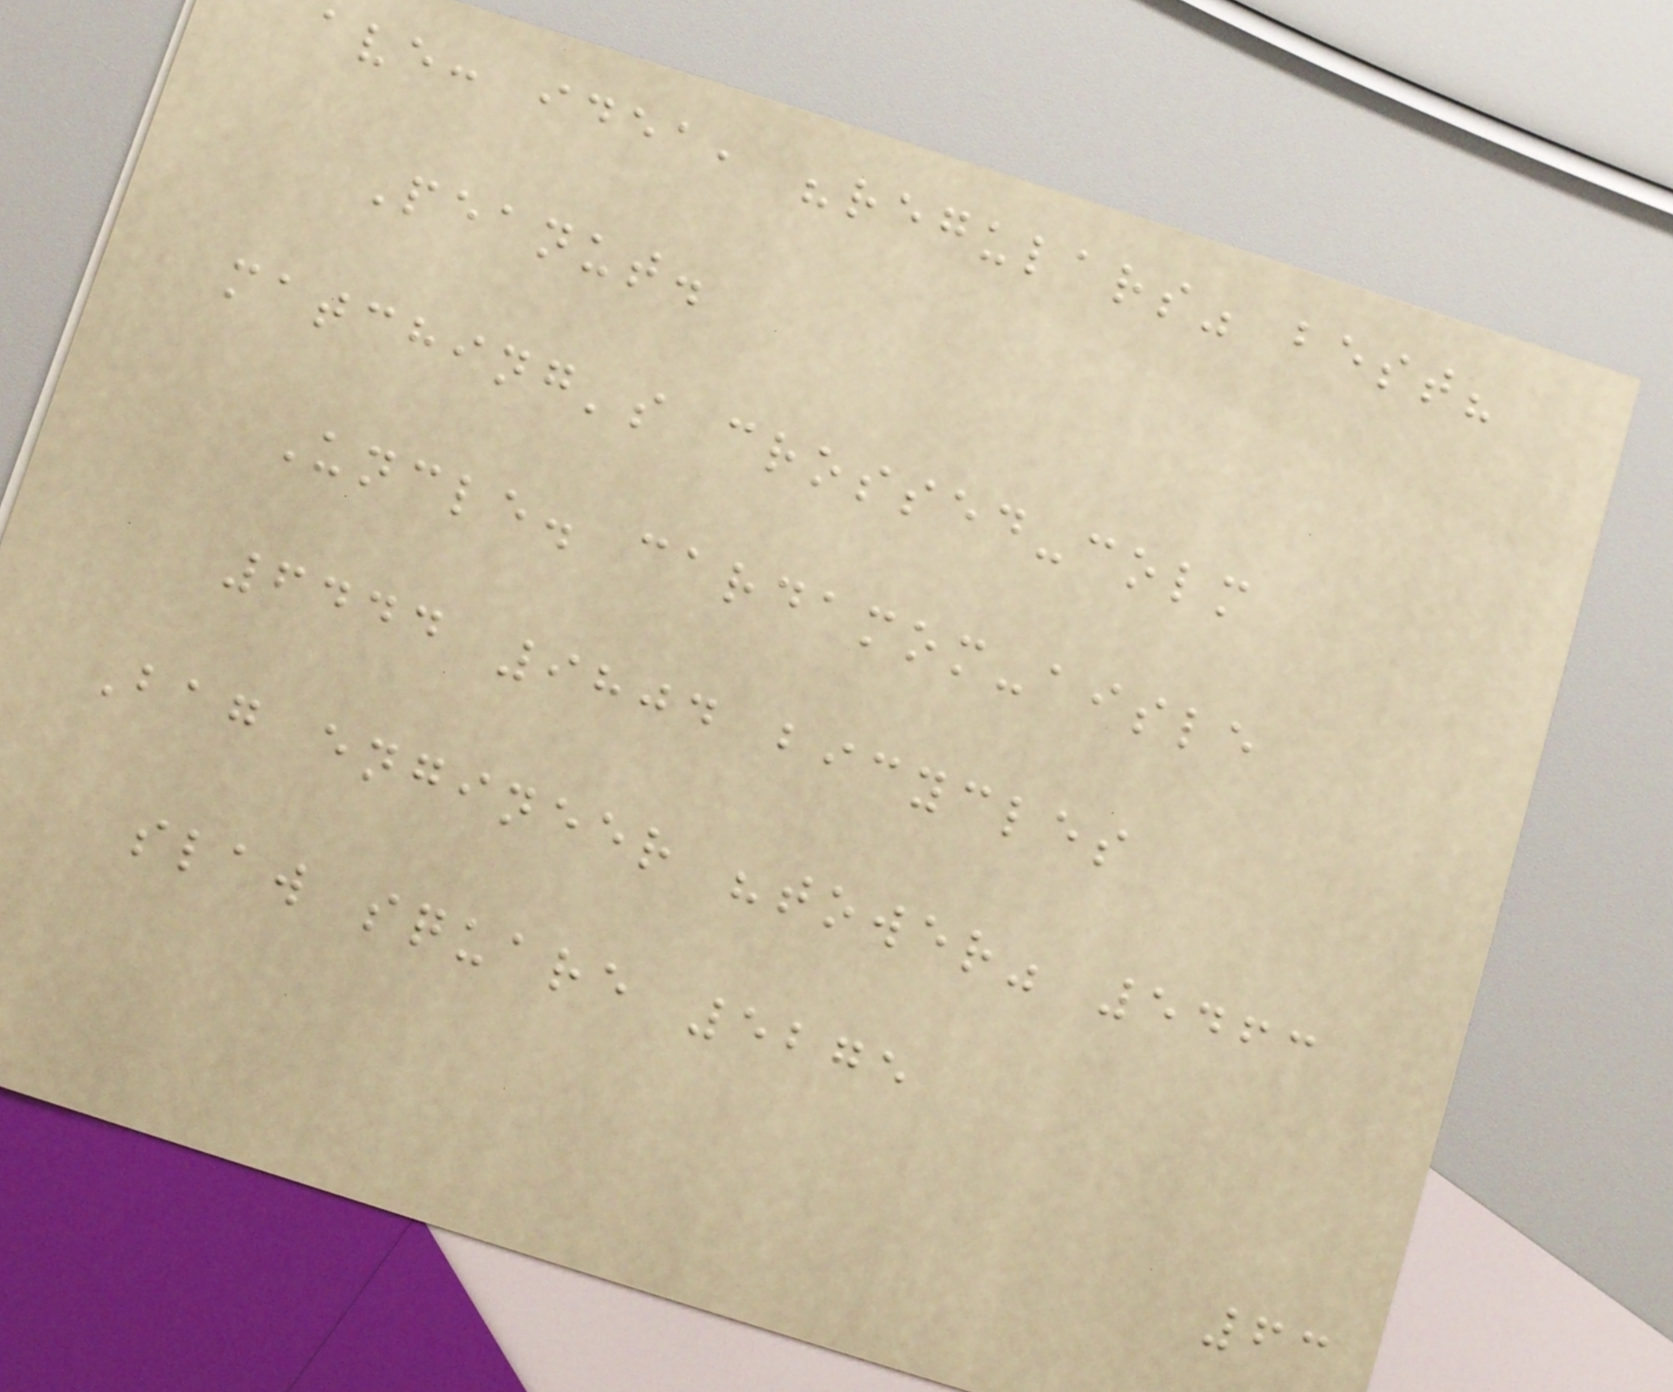ave: idea, "regulars" best?
Peanut.
matching's crossed-colm
Uncle. cardamom-aisle
6444 9804 bicycles
Bag engineer "tower" 5463
slaw square 5275
63
